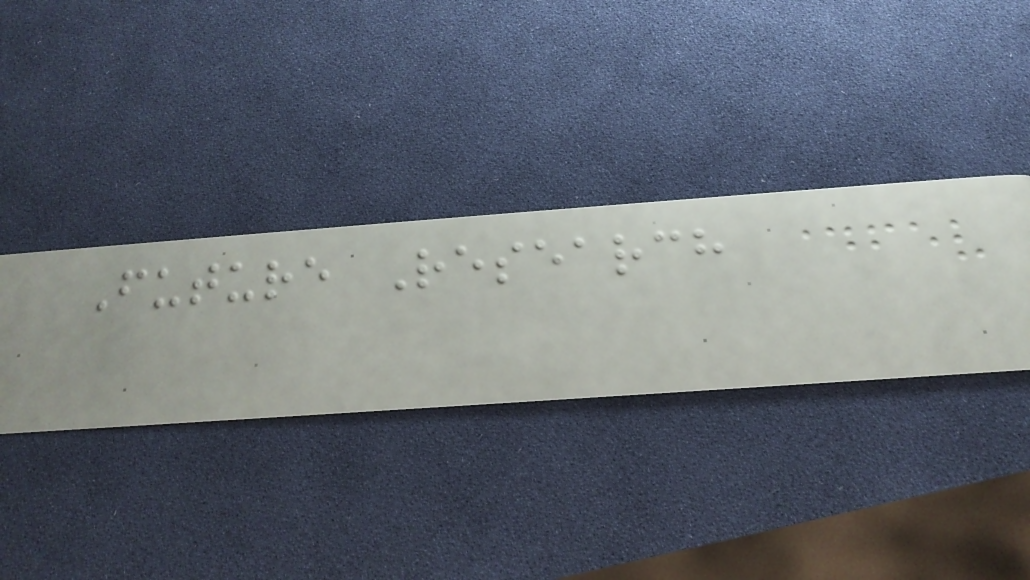Future Research
